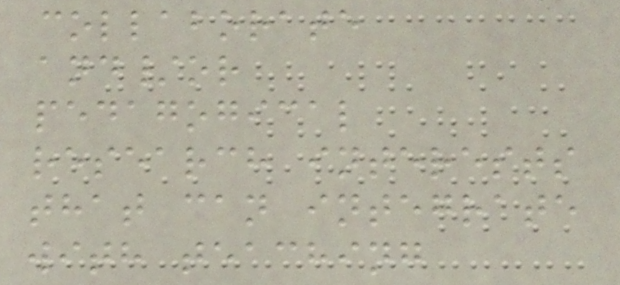collaborate
and/or
pedagogical
research interests
that can integrate
with teaching
